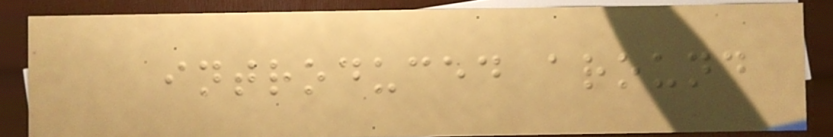introduced around
